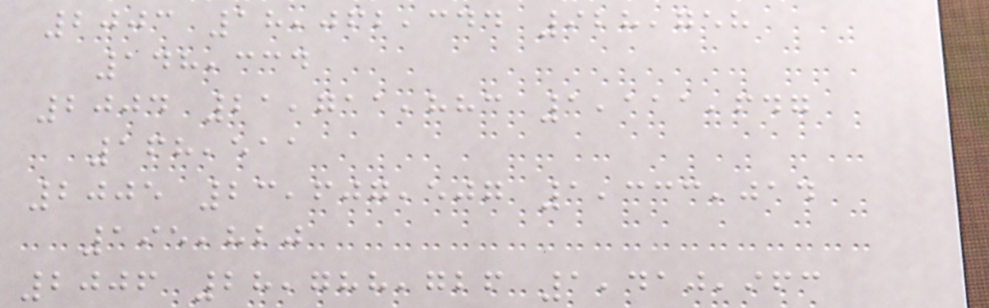2003 18,062,344 928,758
148,334
2004 21,711,883 1,111,647
168,511
2005 23,607,507 1,333,014
195,820
2006 28,788,726 1,410,963
